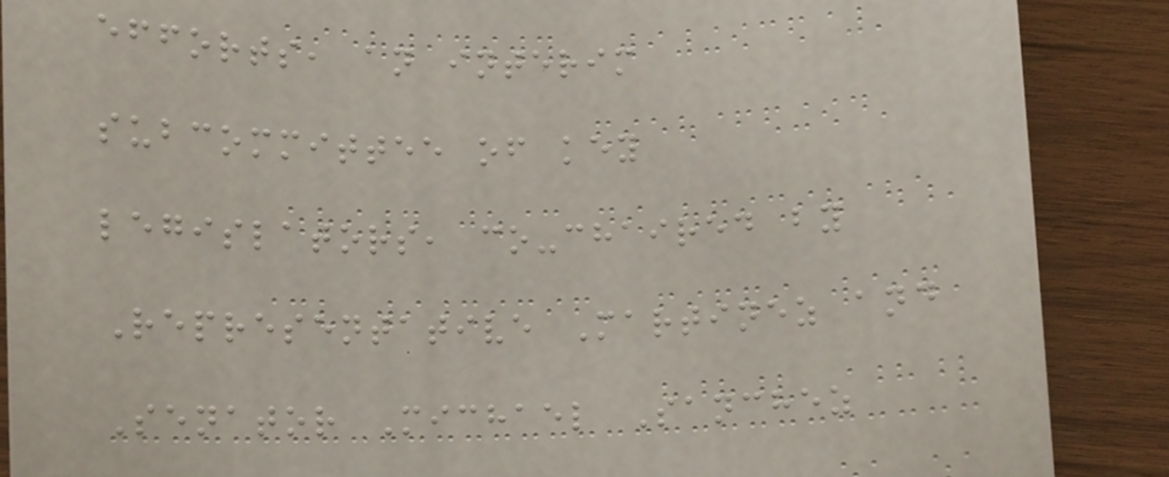efforts, an interim
subcommittee of key
legislators, co-chaired by
Representative Martinez and
Senator Michael Sanchez
